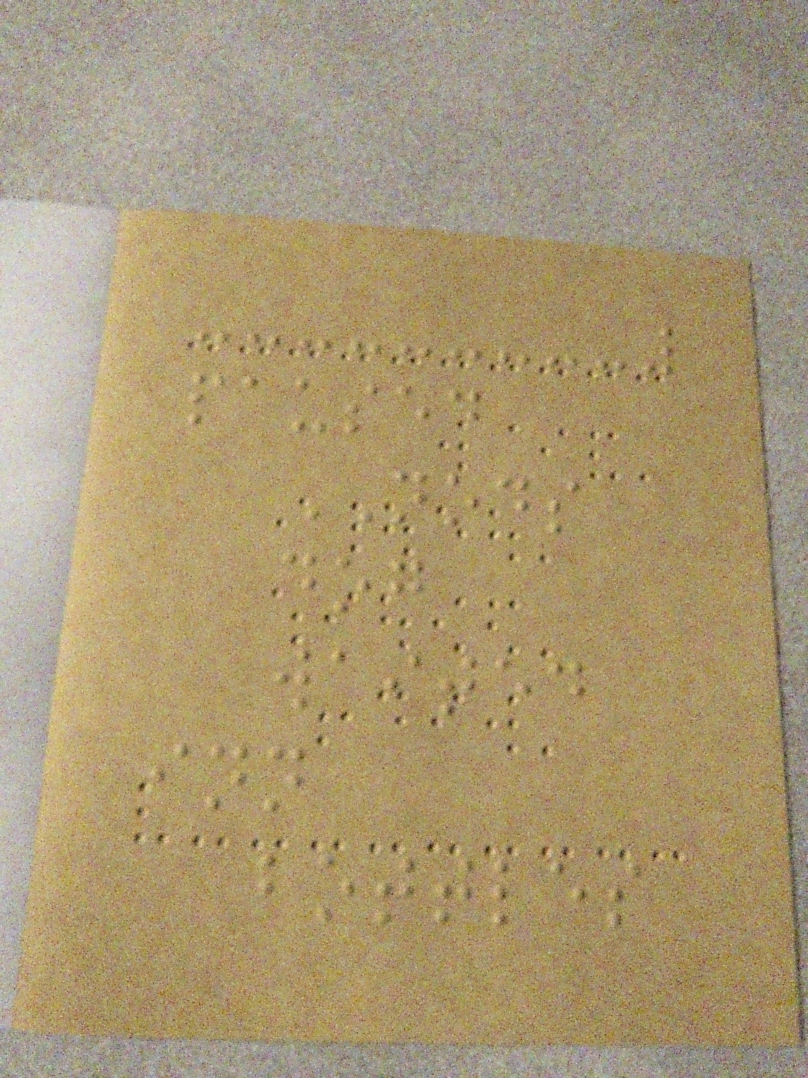paused
NODS
dog
waited
inn
bottles
